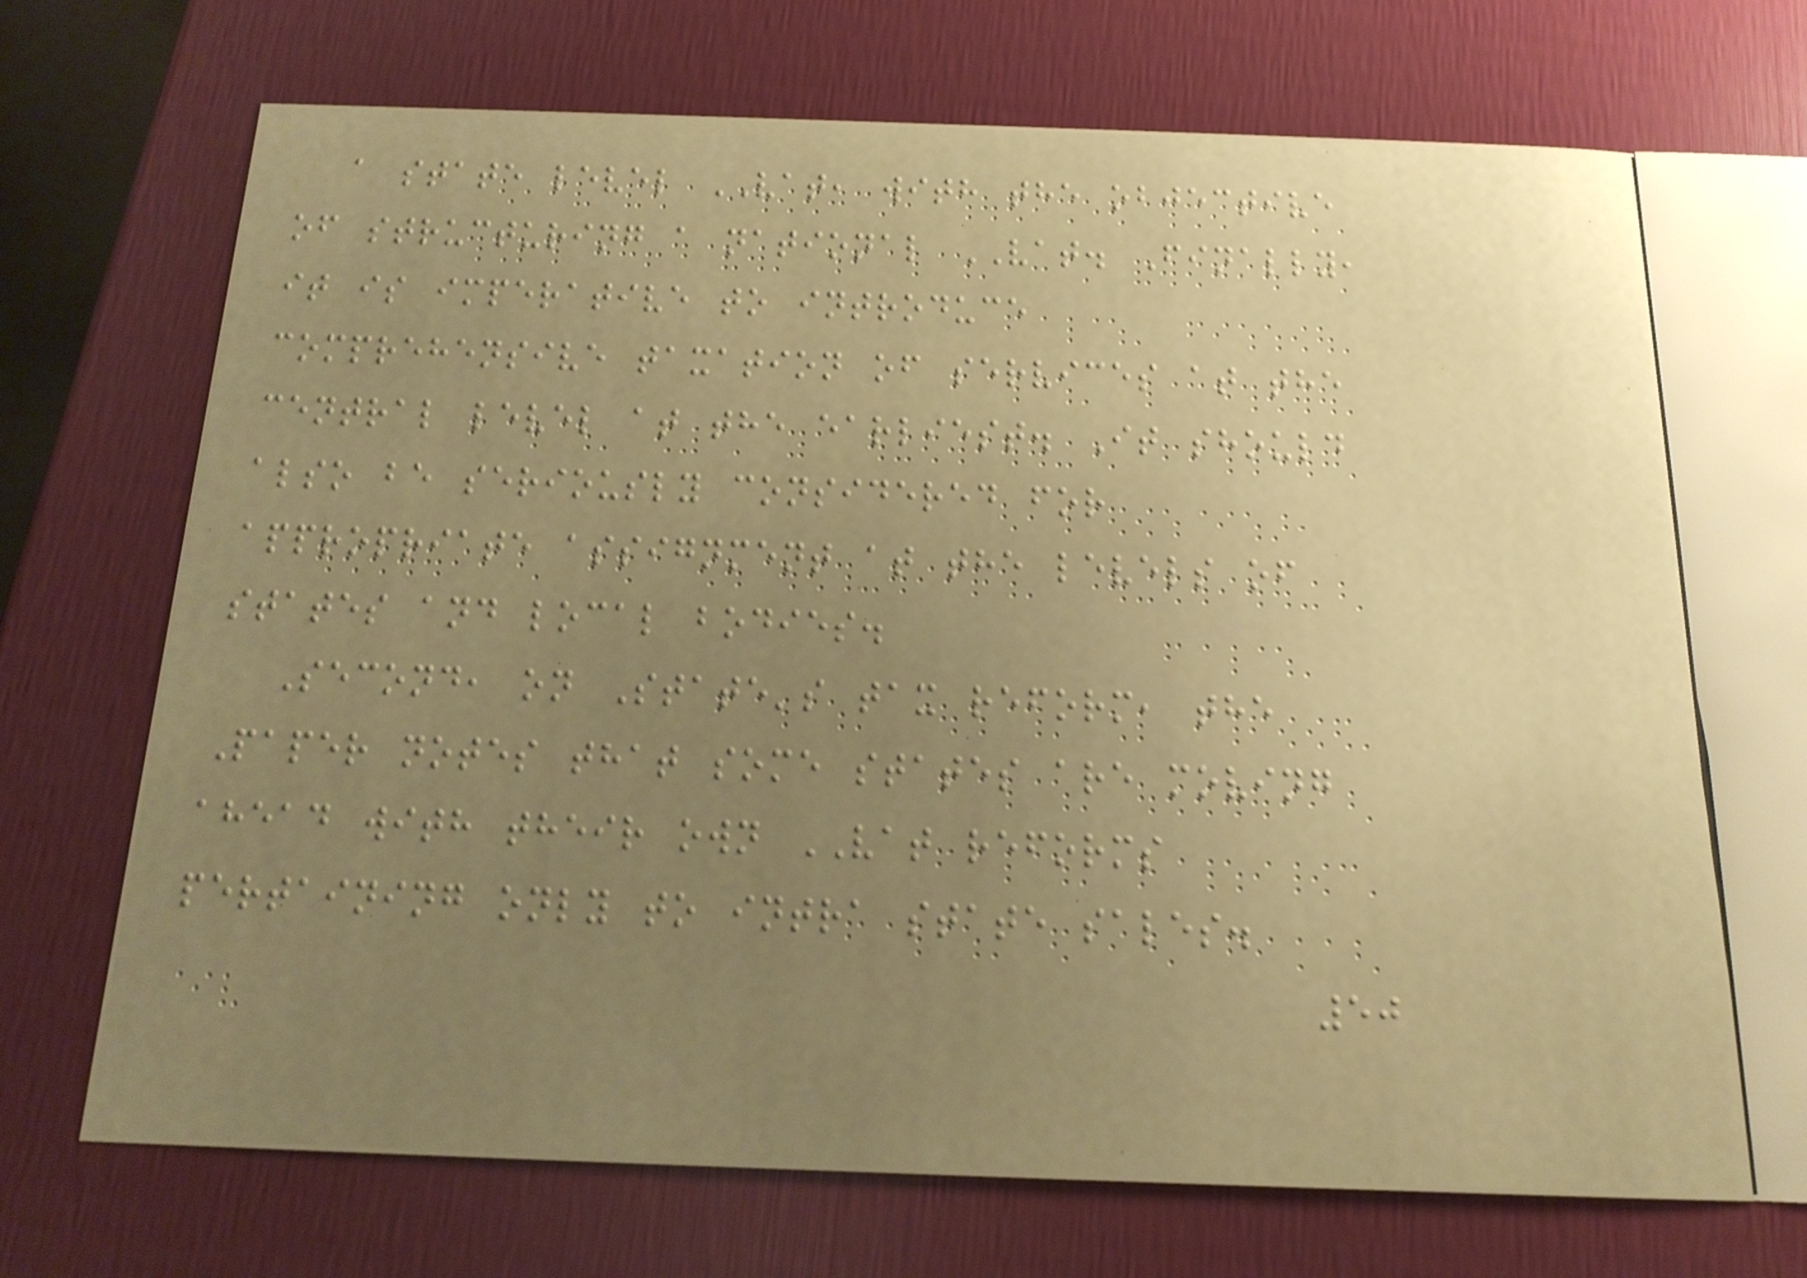a state level VAT, with the objective
of structuring a national VAT. Finally,
it is imperative to introduce
comprehensive taxation of services at the
central level at the earliest. It should
also be seriously considered for
appropriate assignment at the levels of
states and local bodies.
Second, on State's tax reform, the
Paper notes that some states are moving
ahead with their own VAT reforms
pertaining only to intra state sales.
50
